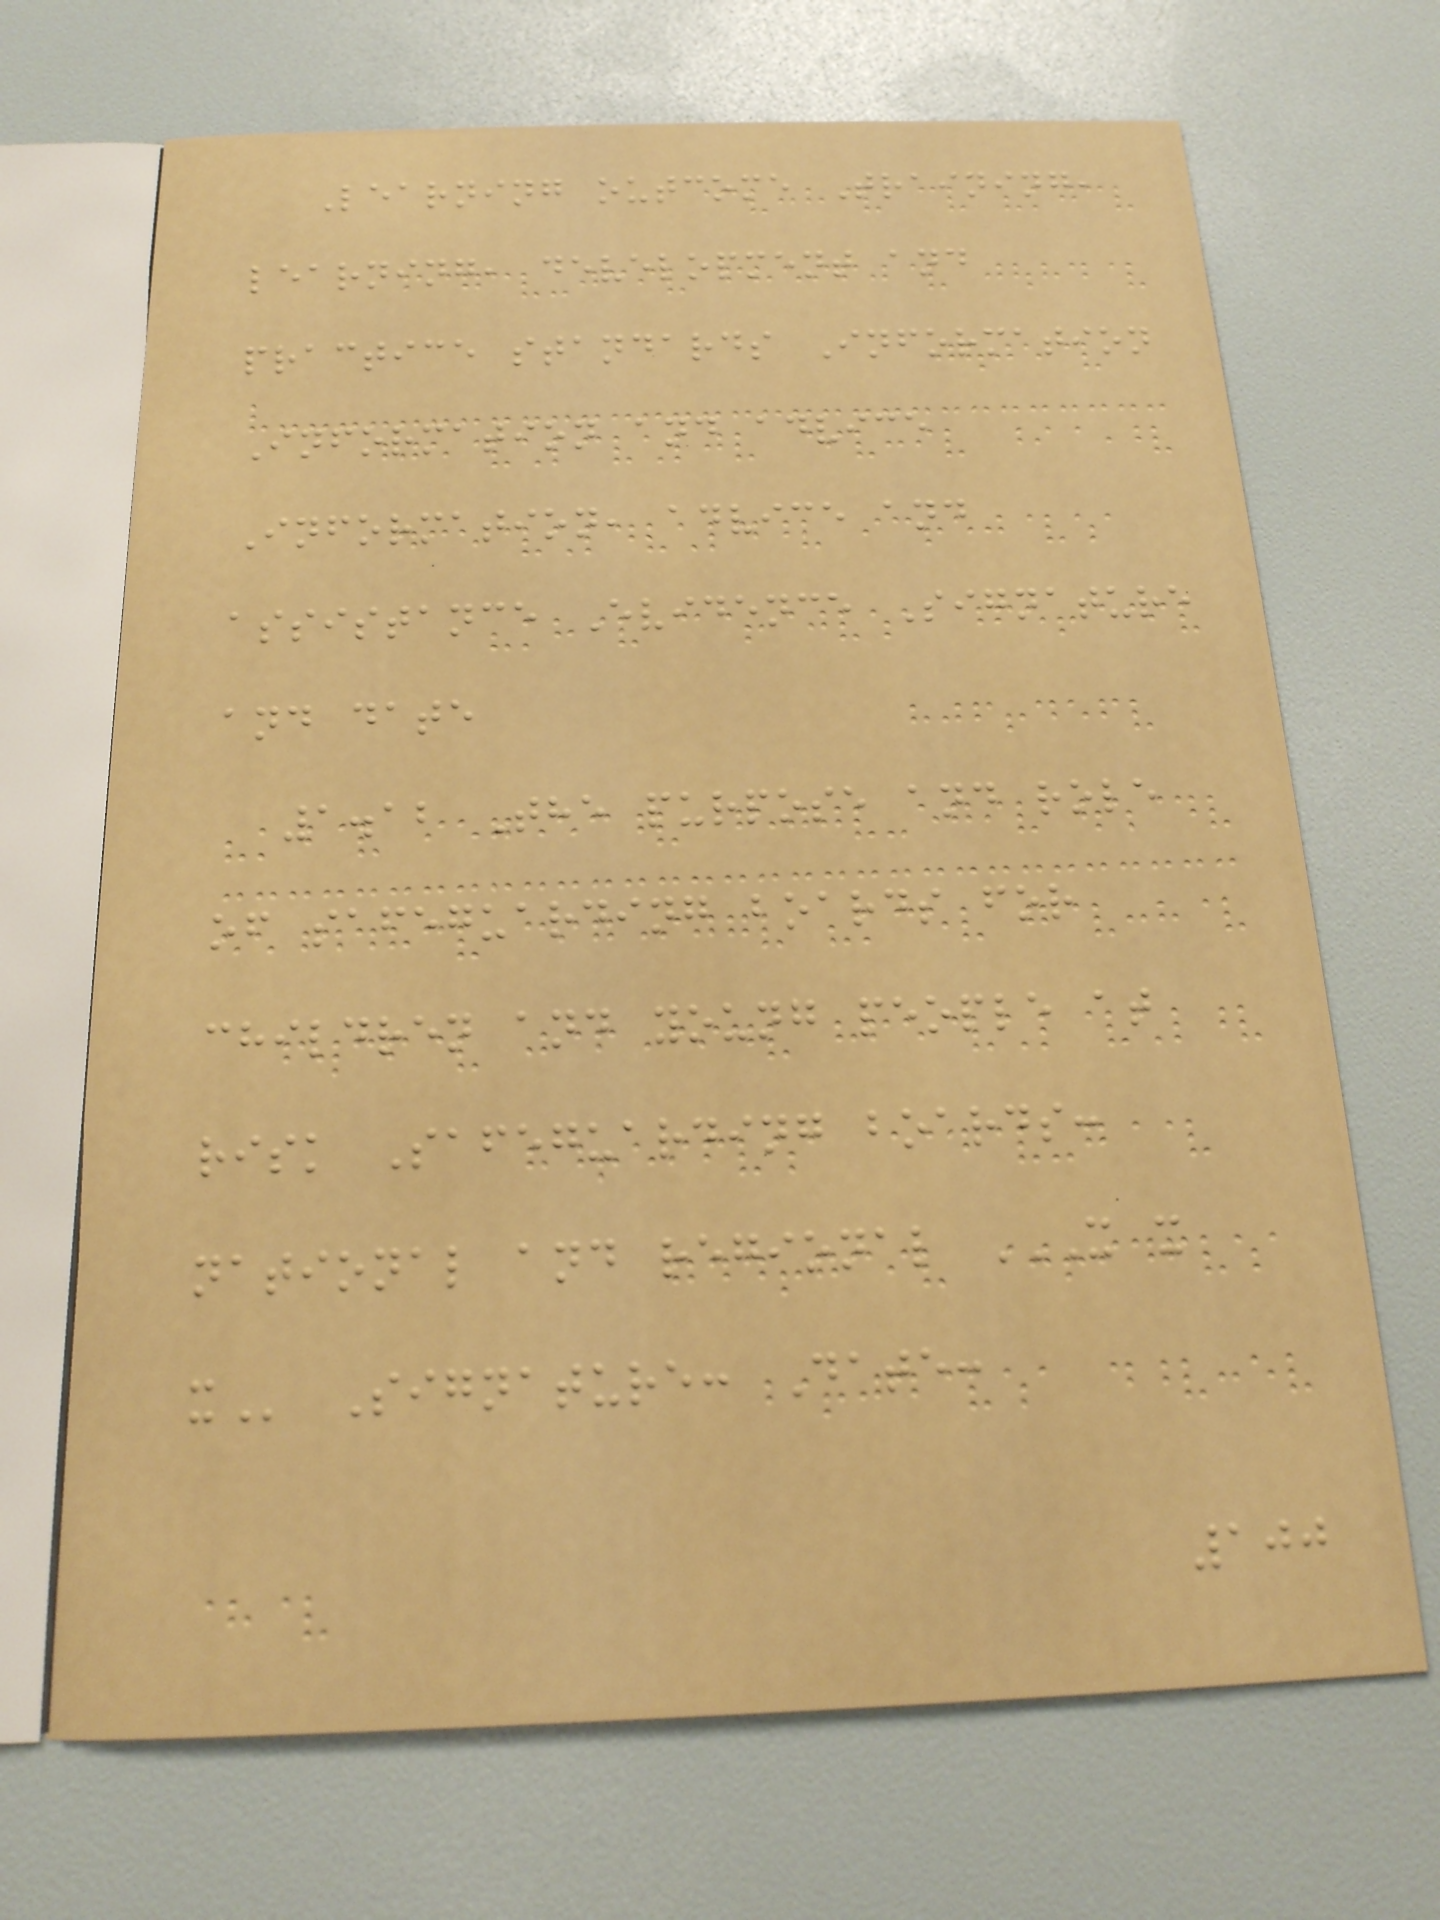Learning outcome Training,
learning, development and
practice standards Information
Information and advice
Information, advice and
assistance Evidence Signature
and date
1.12 The purpose and role
of safeguarding boards for
children and young people at
risk Safeguarding boards:
national and regional X X
X Signature: Date:
100
